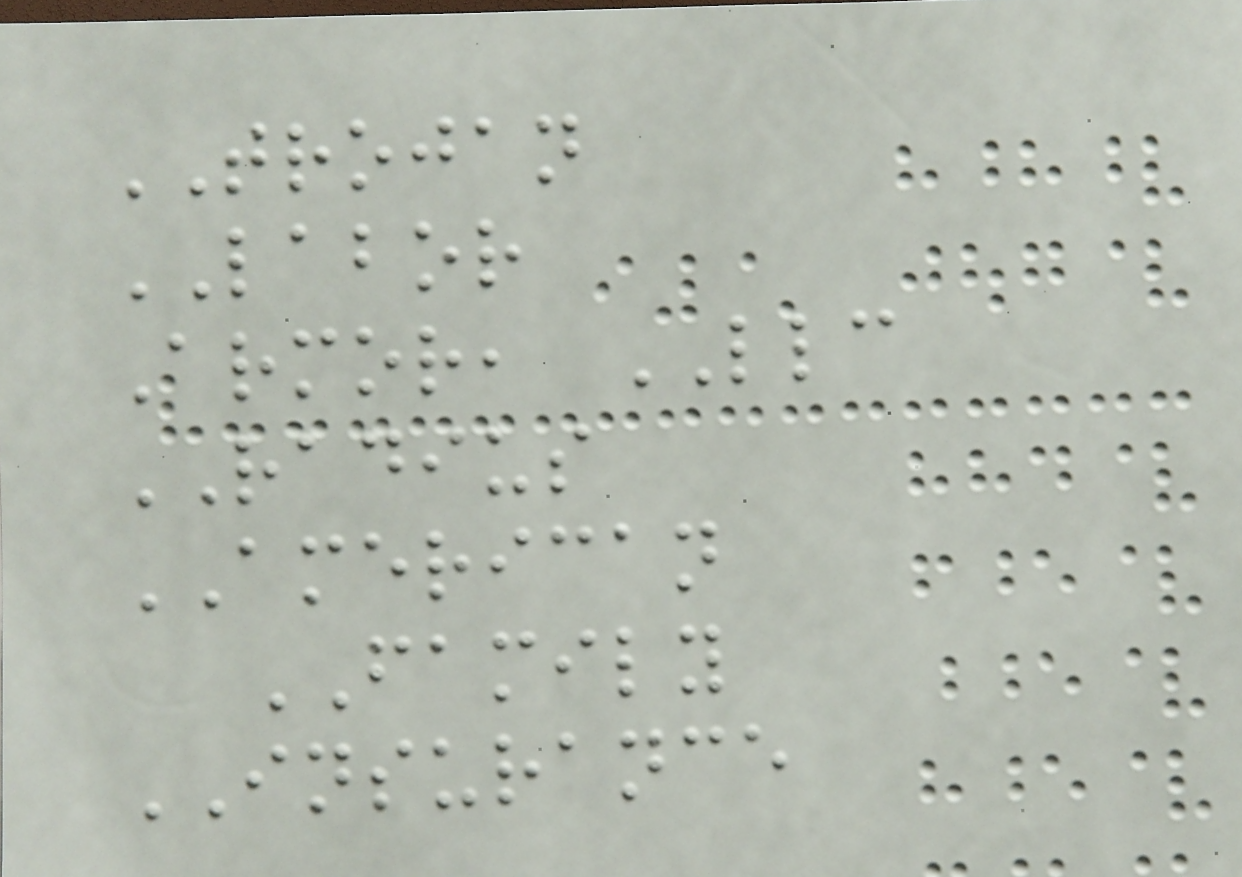TROJAN
LABOR
Armor, LLC
RADIUS
AMERICAN
FAMILY
INSURANCE
